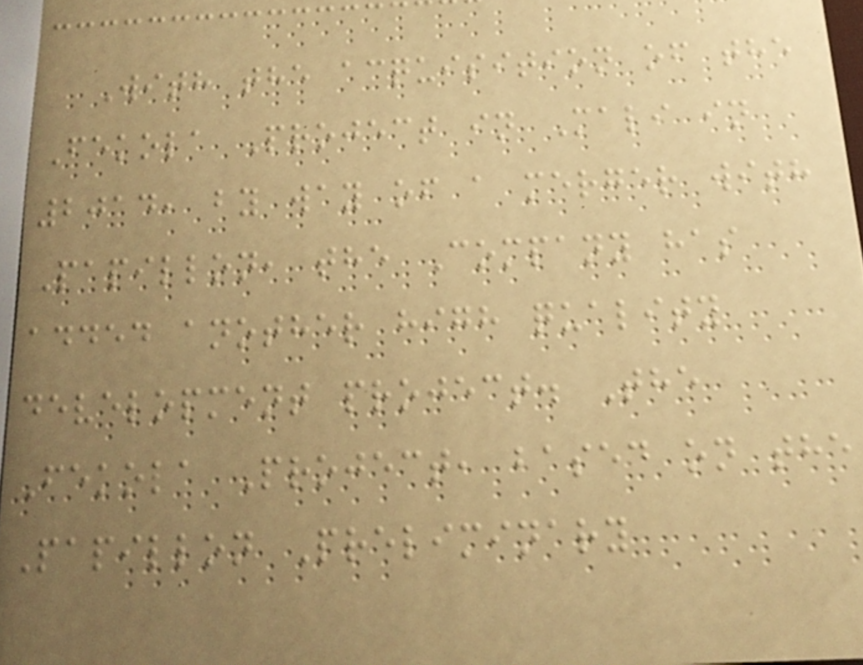With the acquisition of the
Fekola Project in Mali in
2014, by way of a merger with
Papillon, the Company has
added another high quality
development project. The
Fekola Project, based on the
Papillon Preliminary
